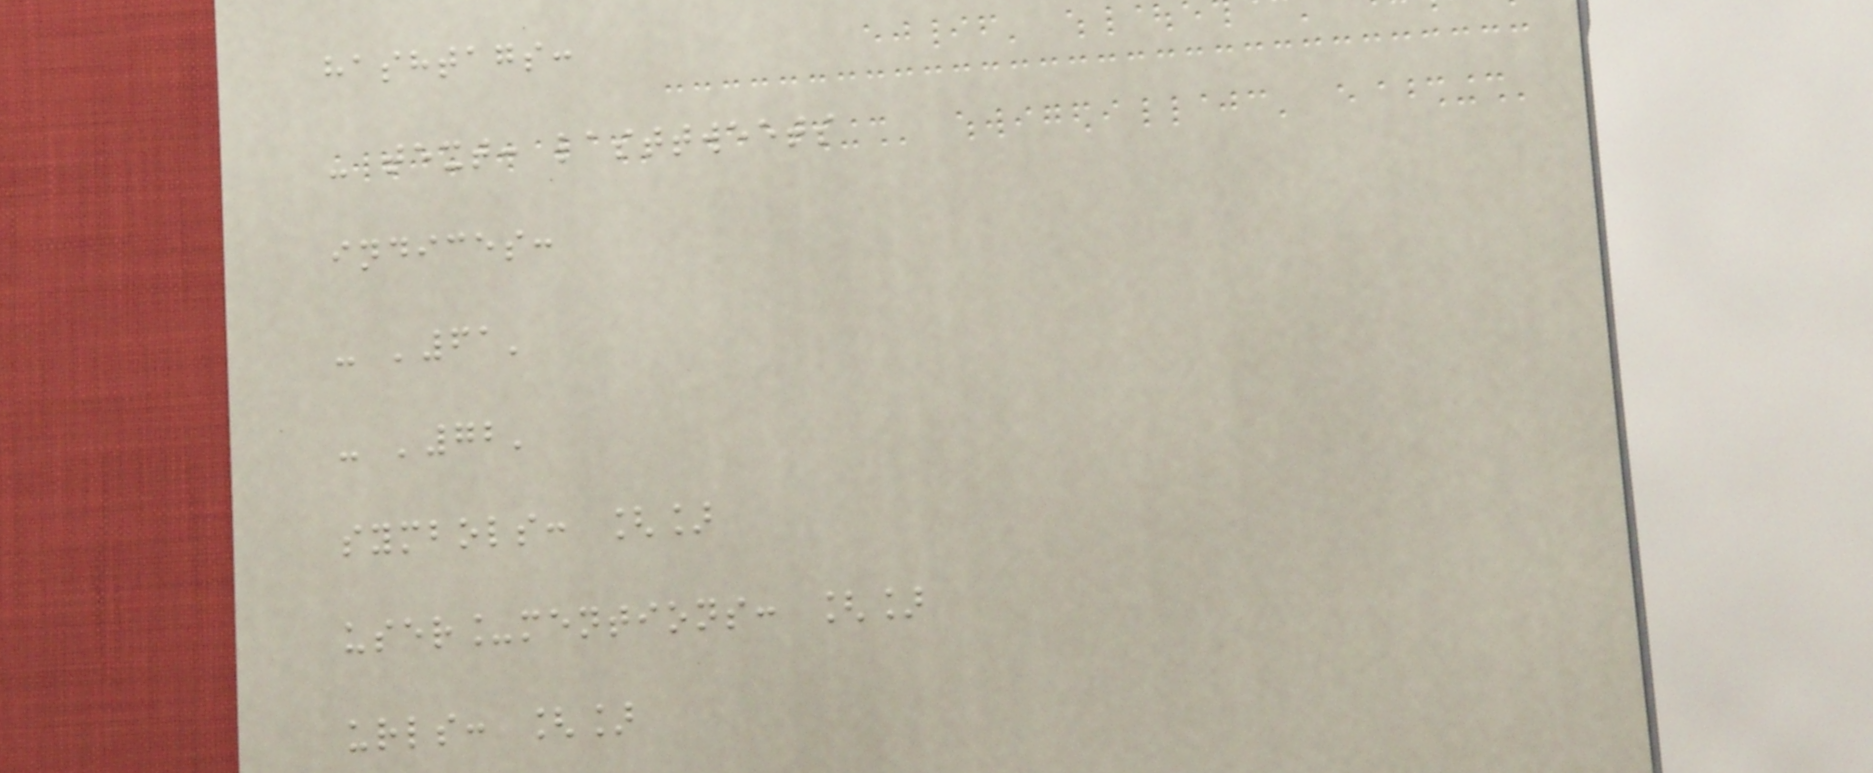hashtags:
- text: lasttweets
indices:
- '61'
- '72'
symbols: []
user_mentions: []
urls: []
